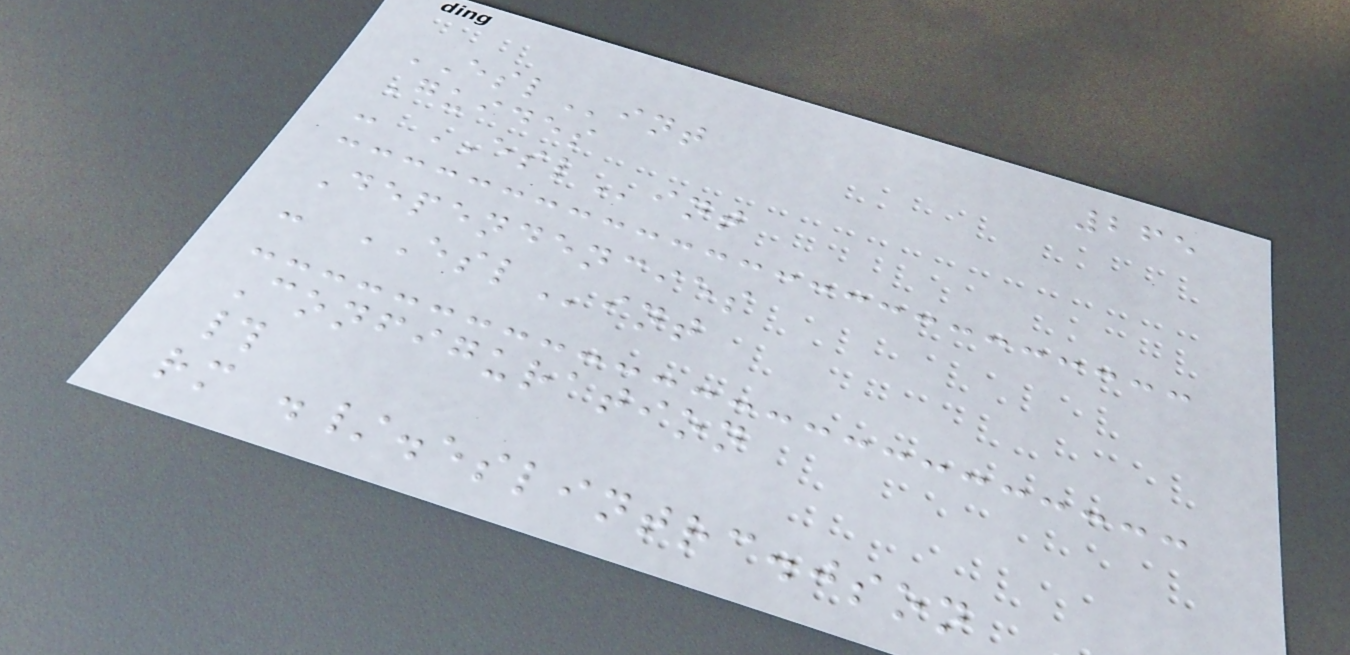265
ESLint
Guides
- ESLint
Dependencies
- ESLint
Configuration
#
rm ./.eslintrc.json
